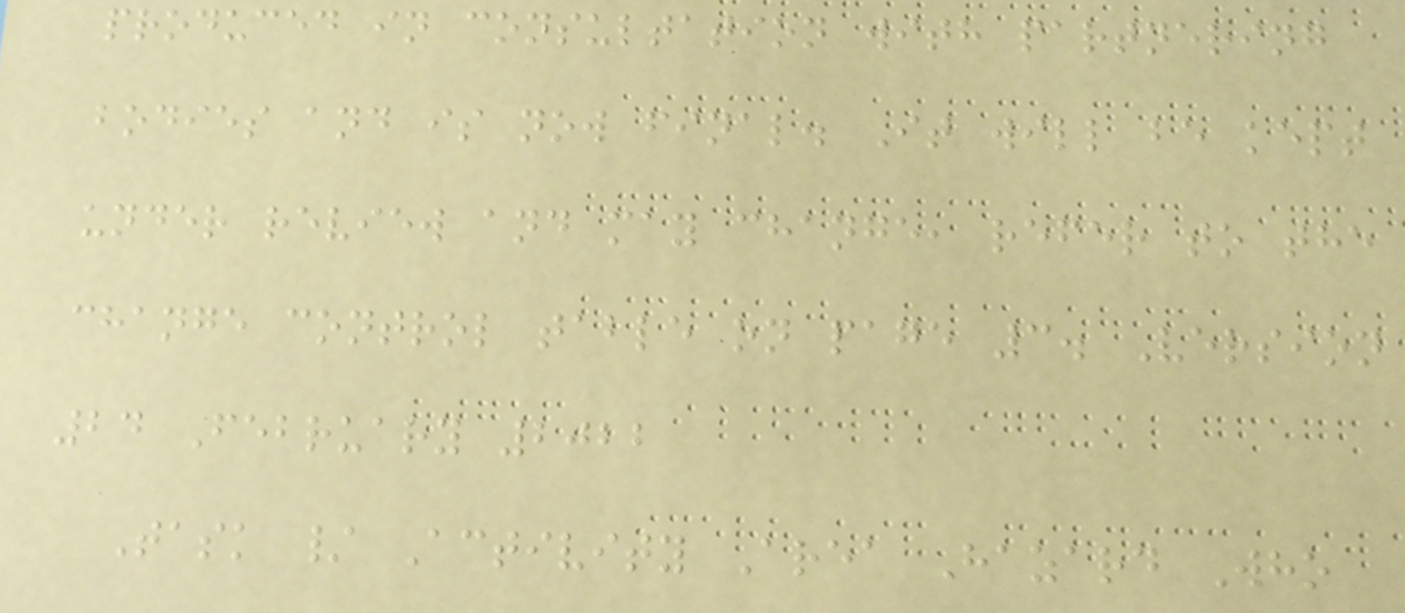produced in consultation with partnering
bodies and is now final. It will be kept
under review and may change, refer to the
change control table on page 3. Version
24 February 2022
Task / Activity Area Hazard Who
